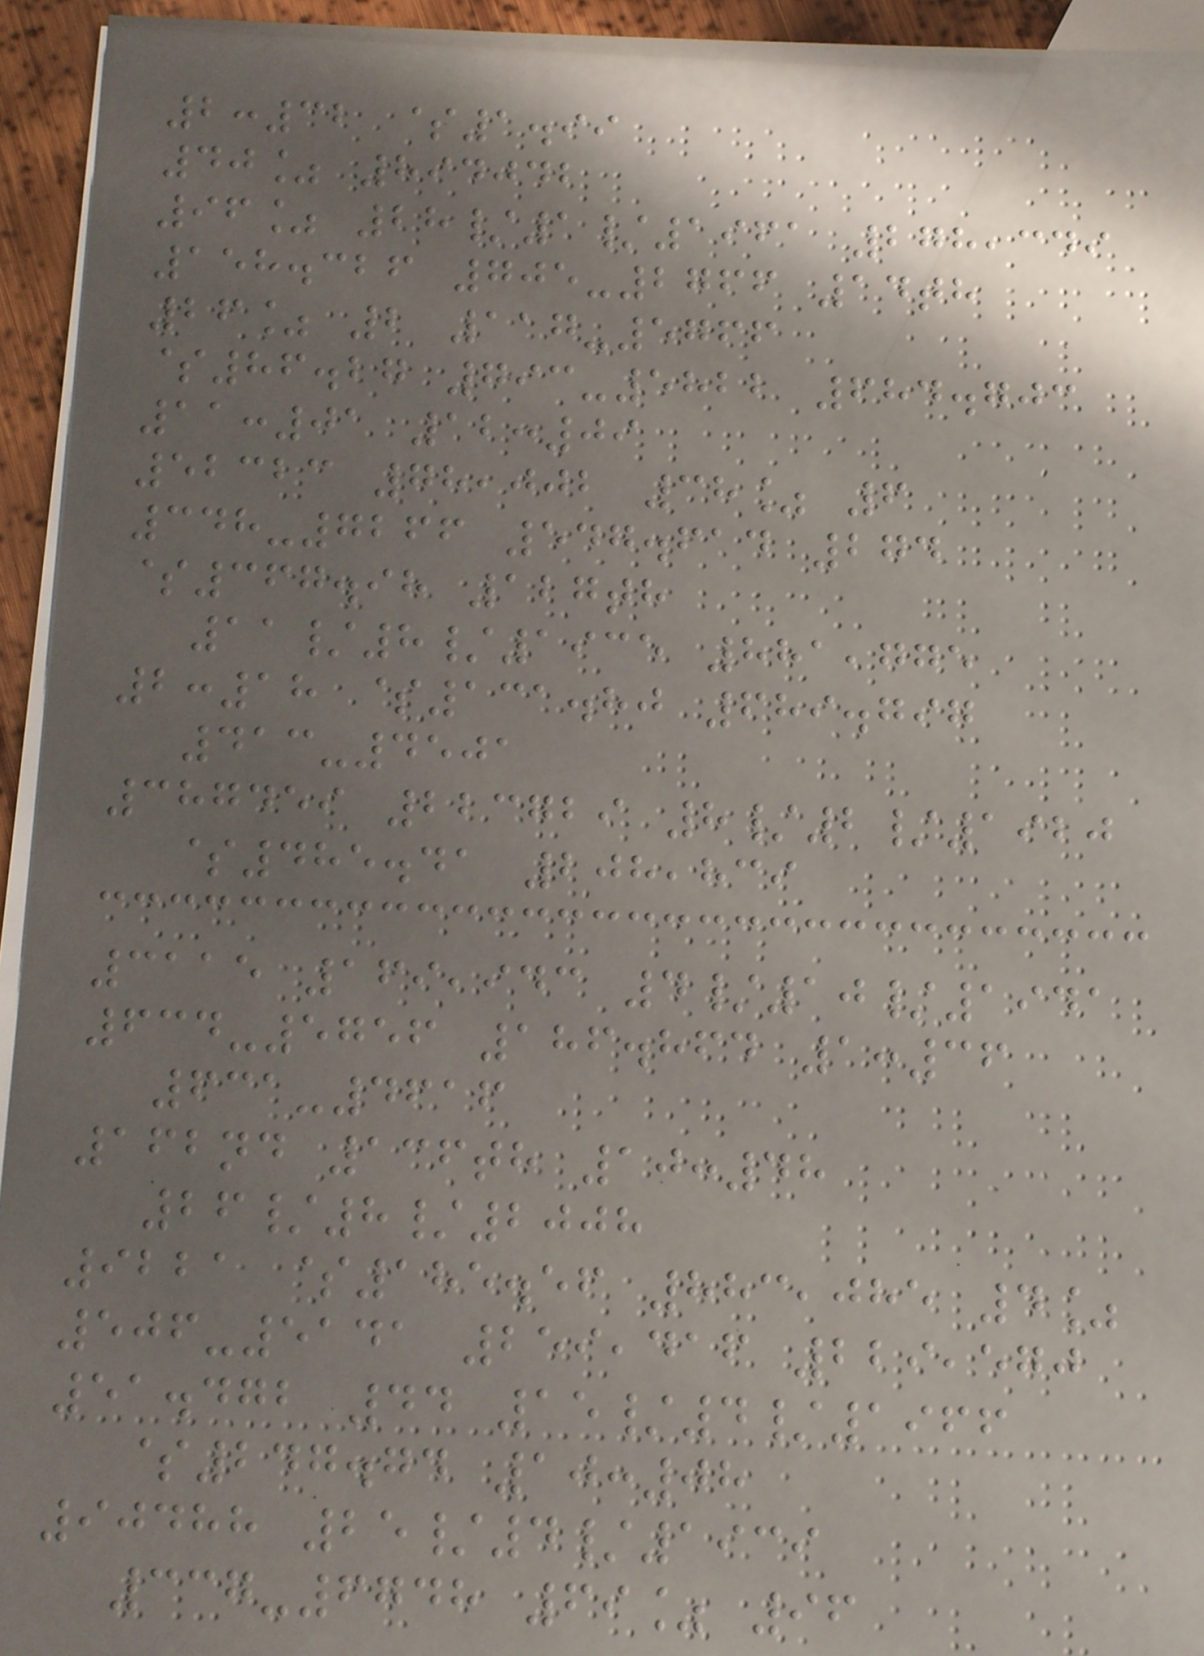2:32 $1.99
40% 894042
96% 28/1/1961 278,349
158.326 705-2766 14th
26% 2 117-5766
$86.27 793-5822 684.703
11:01 12:09
52323 78,002 38% 6
348-7266 547.614 274
$367.98 127th
11/8/1935 881,775
2:18 $131.80 689.797
413-4501
387459 223729 8/2/1920
$485.41 208,839
3115 169,943 4/10/1941
634-5756 186.864 1:36
631-4616
162nd 136th 10:48
26/8/2008
9221 $185.56 883,085 4%
506-5141 259,416 229,570
51.472 44 15/4/1966
$247.74 10:08
90488 25/4/1939
337-6748 69% 96
